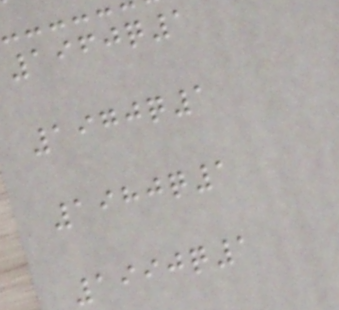1960q1
1970q1
1980q1
1990q1
